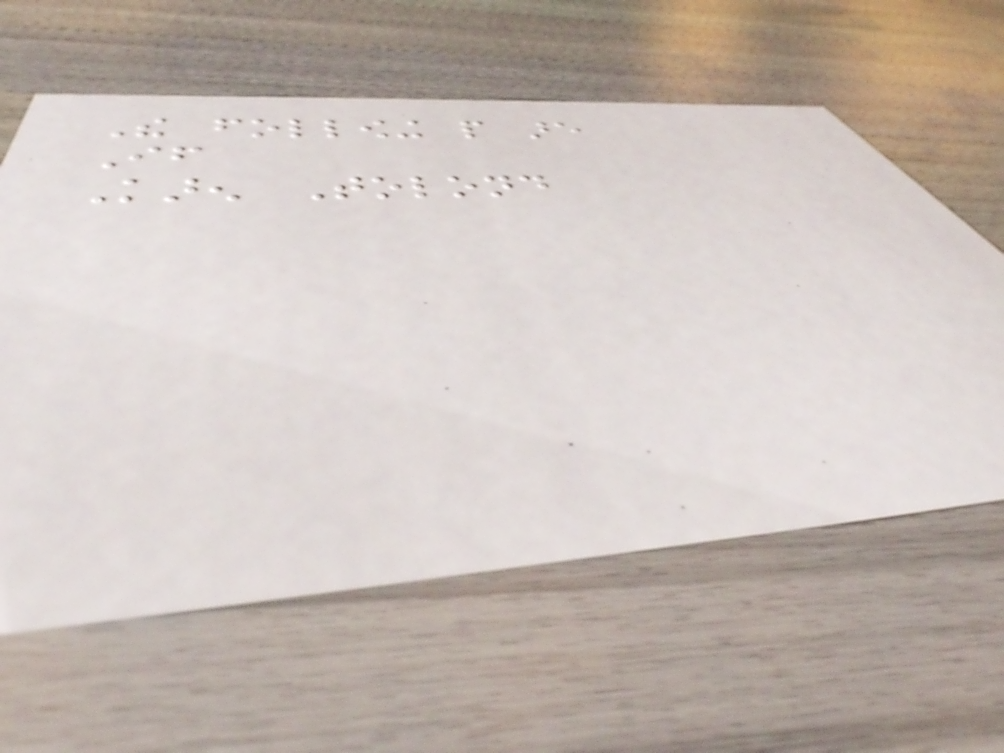The following people are
If
Karen Tolond
